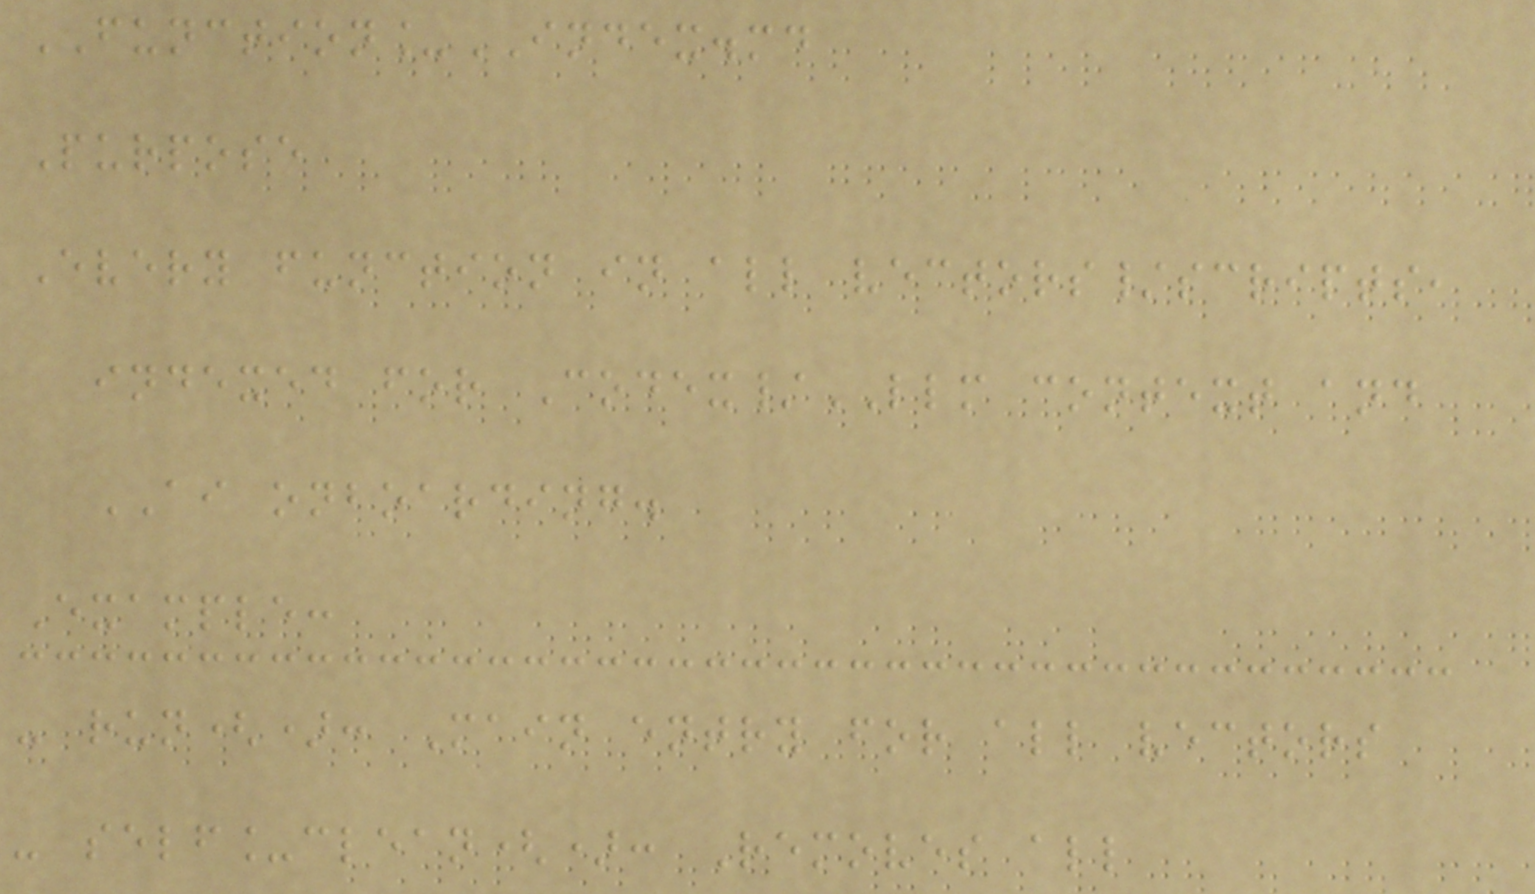FUNCTION_INDEX.md
Purpose
Every function in all vectors/scripts,
indexed for Codex/LLM context and
AI onboarding.
Example:
- run(): Main entry for all vectors
- self_clean(): Removes all
